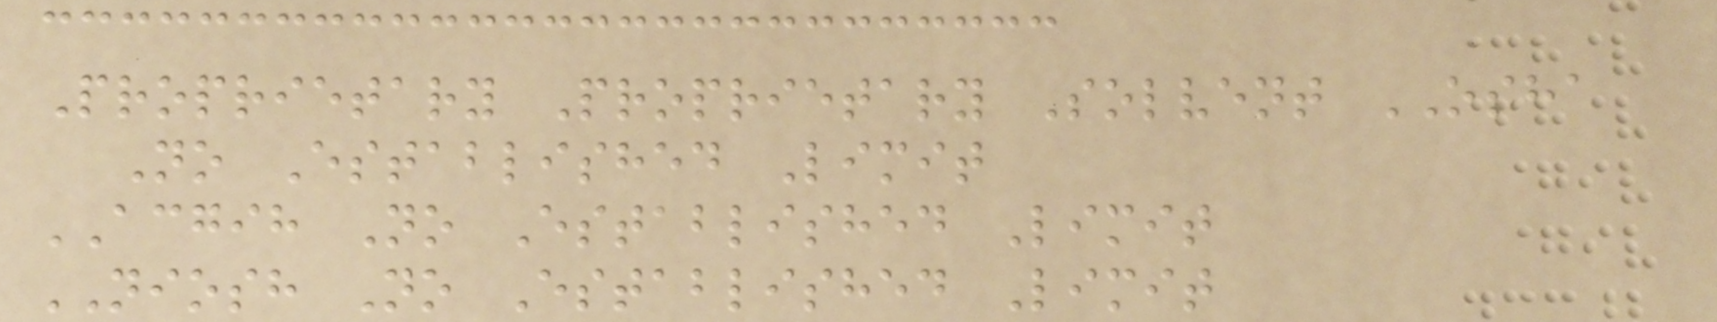Proprietary Proprietary Solvent OSHA
No Established Limit
ACGIH No Established Limit
NIOSH No Established Limit
